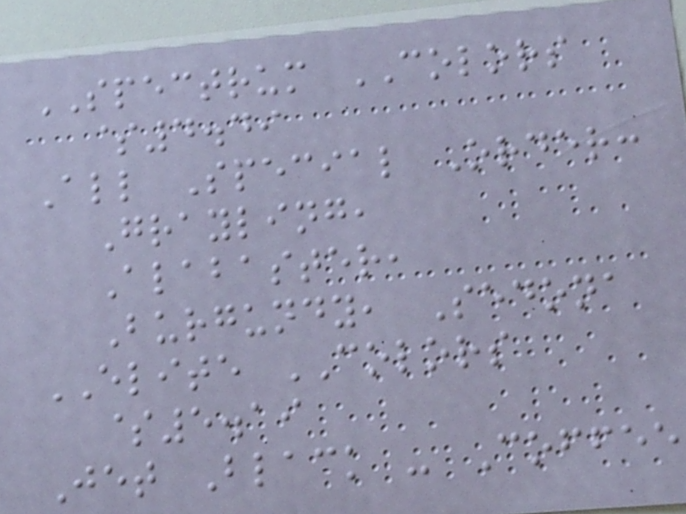SPECTRUM COLORS
$4.49
All Special Order:
Grayling,
Alabaster,
Burgundy, Sedona
ELITE COLORS
$5.19
Jet Black - Coffee
